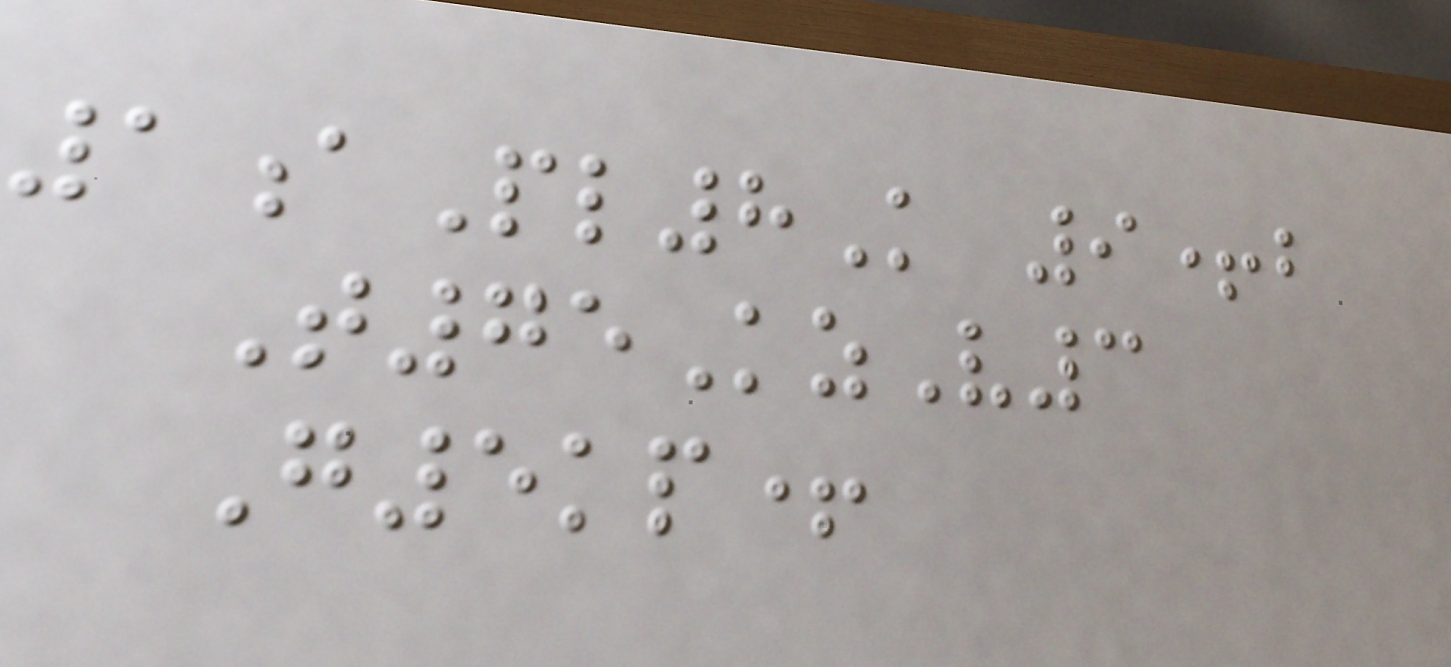1aPl8K 9+b
T75KzV3
G5kp+
